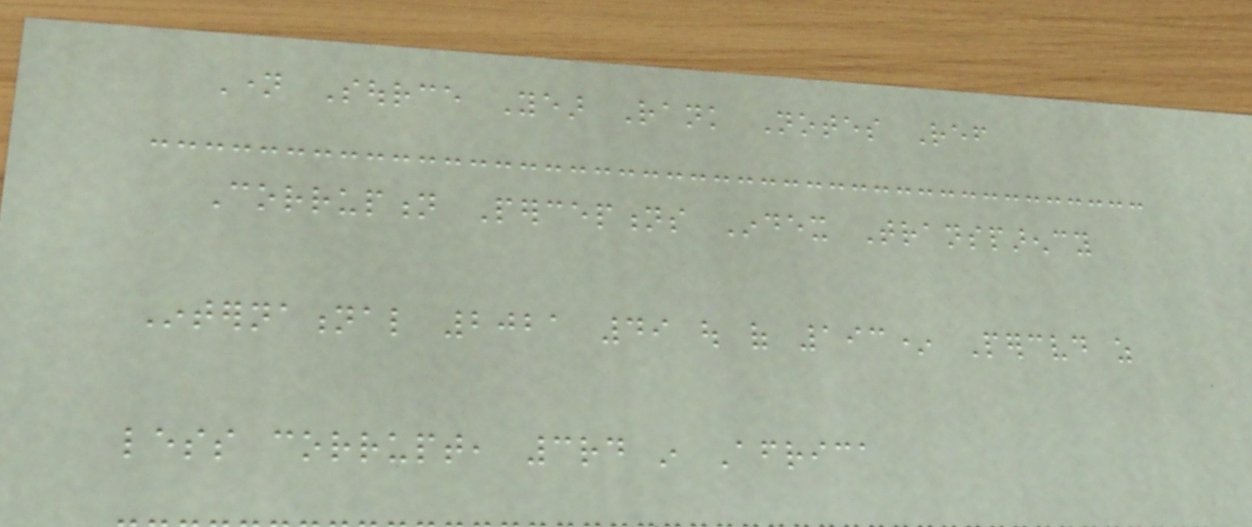Name Source Year Rank Notes Ref
Corruption Perceptions Index Transparency
International 2021 49 out of 193* Perceived as
less corrupt, 3rd in Africa
